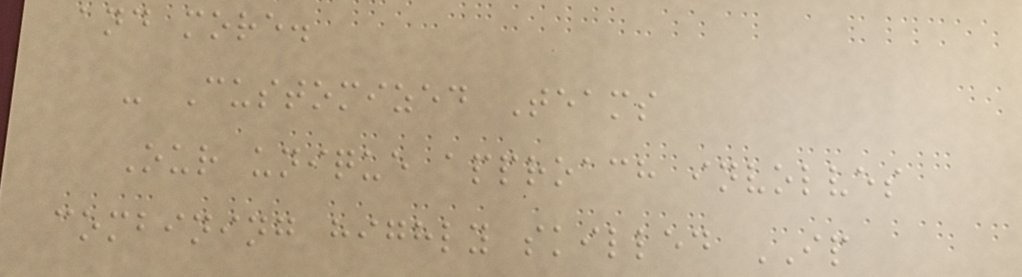and more.
- Customized Teams
Our unique approach involves
combining highly skilled IP
